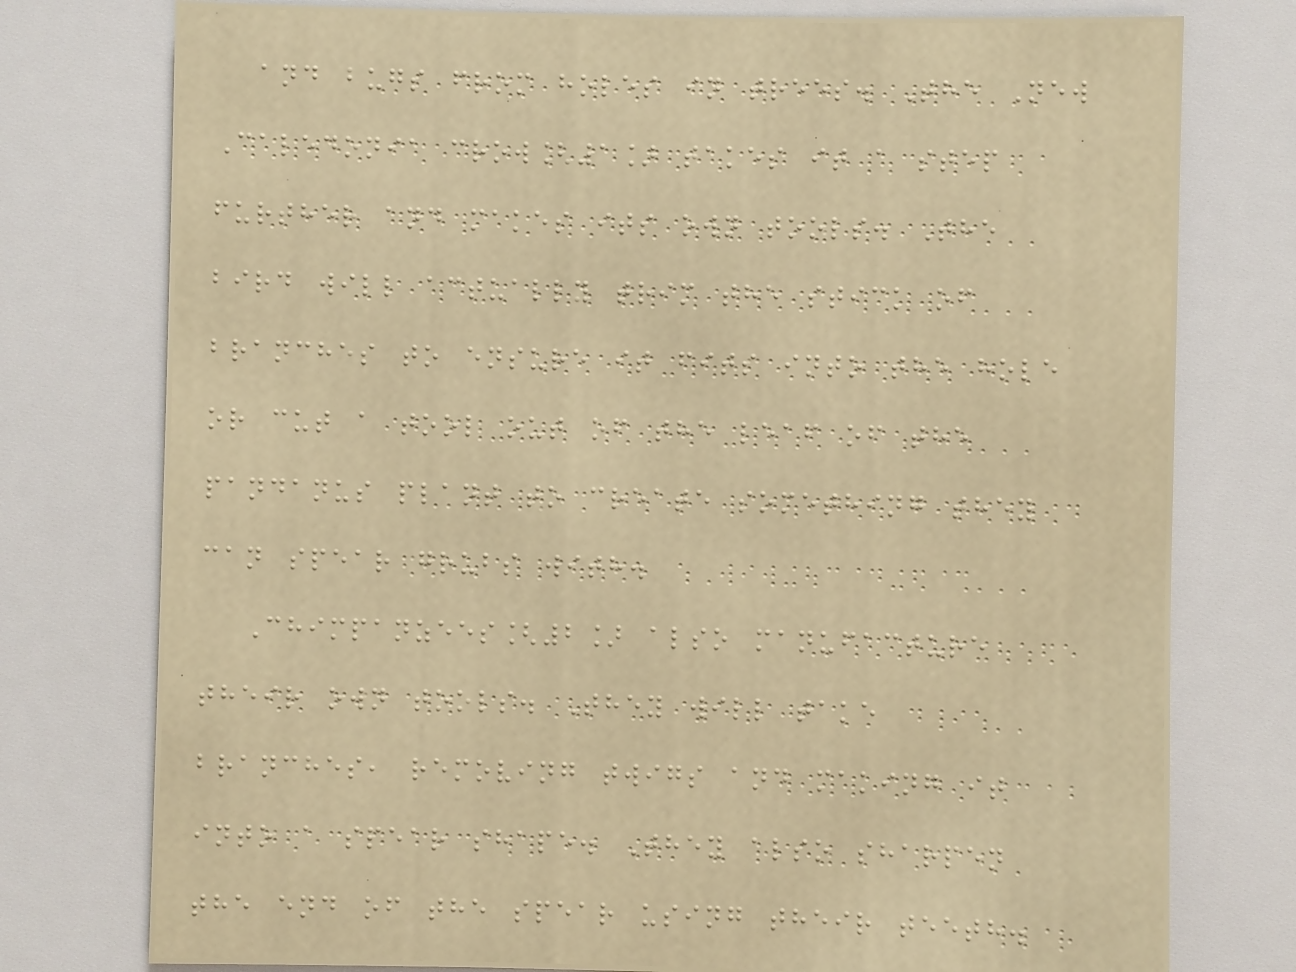and bugs from holes in trees. The New
Caledonia crow[1] takes it a step
further and makes its own tools. The
bird will actually trim the stick of
branches to ensure it fits into the hole
or cut a tool out of the leaf of the
pandanus plant to create something they
can spear grubs with.
Chimpanzees[2] also manufacture
their own tools. They will take
branches, removing twigs and making it
into a spear shape. They also sharpen
the end of the spear using their teeth.
